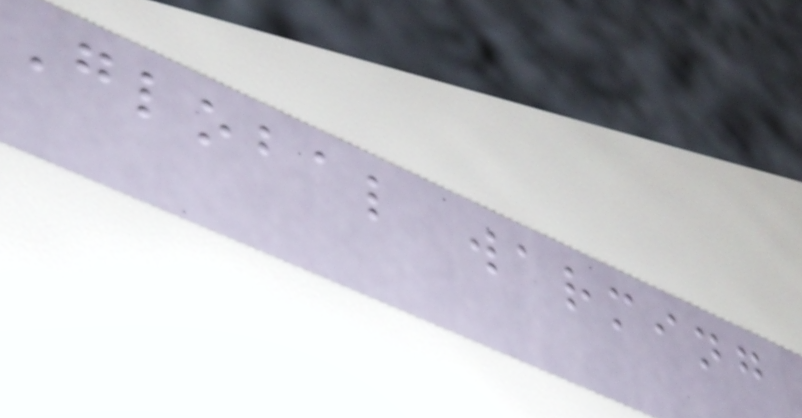Global warming
